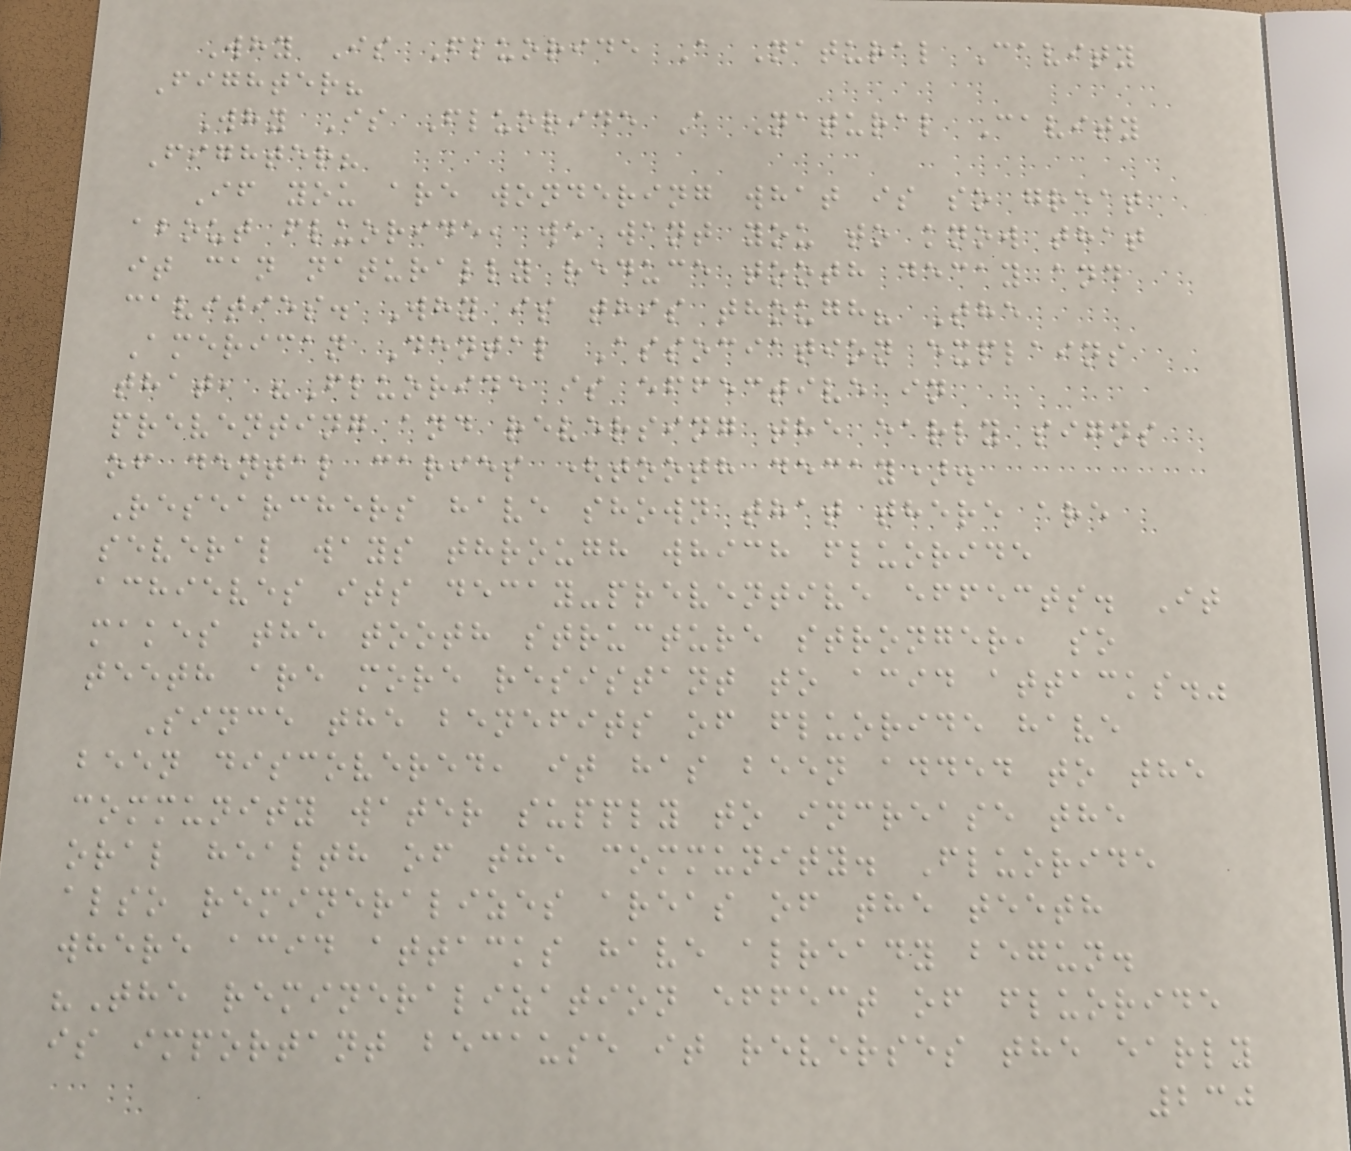Why Is Fluoride A Natural Cavity
Fighter?
Why Is Fluoride A Natural Cavity
Fighter?
If you are wondering what is so great
about fluoride, we want you to know that
it can naturally reduce tooth decay and
cavities. Why is this though? The
American Dental Association explains
that, "Fluoride is effective in
preventing and reversing the early signs
of dental caries (tooth decay).
Researchers have shown that there are
several ways through which fluoride
achieves its decay-preventive effects. It
makes the tooth structure stronger, so
teeth are more resistant to acid attacks."
Since the benefits of fluoride have
been discovered, it has been added to the
community water supply to increase the
oral health of the community. Fluoride
also remineralizes areas of the teeth
where acid attacks have already begun.
"The remineralization effect of fluoride
is important because it reverses the early
230
